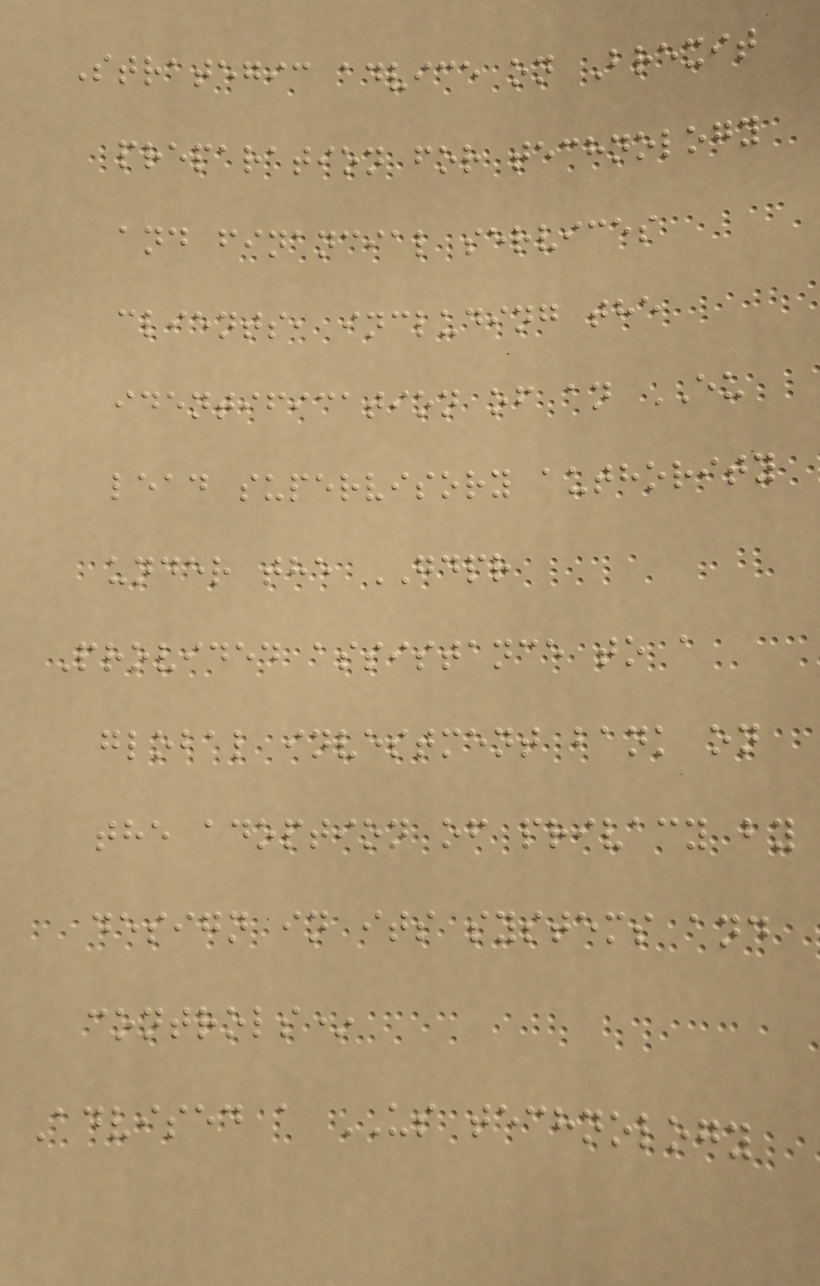Strategic advice on Brexit
preparation for technology
and financial services
clients, including the
identification of an EU
lead supervisory authority
under the GDPR
Provided assistance to a
global investment bank on
the adoption of privacy by
design in its systems and
controls*
Advised a US technology
